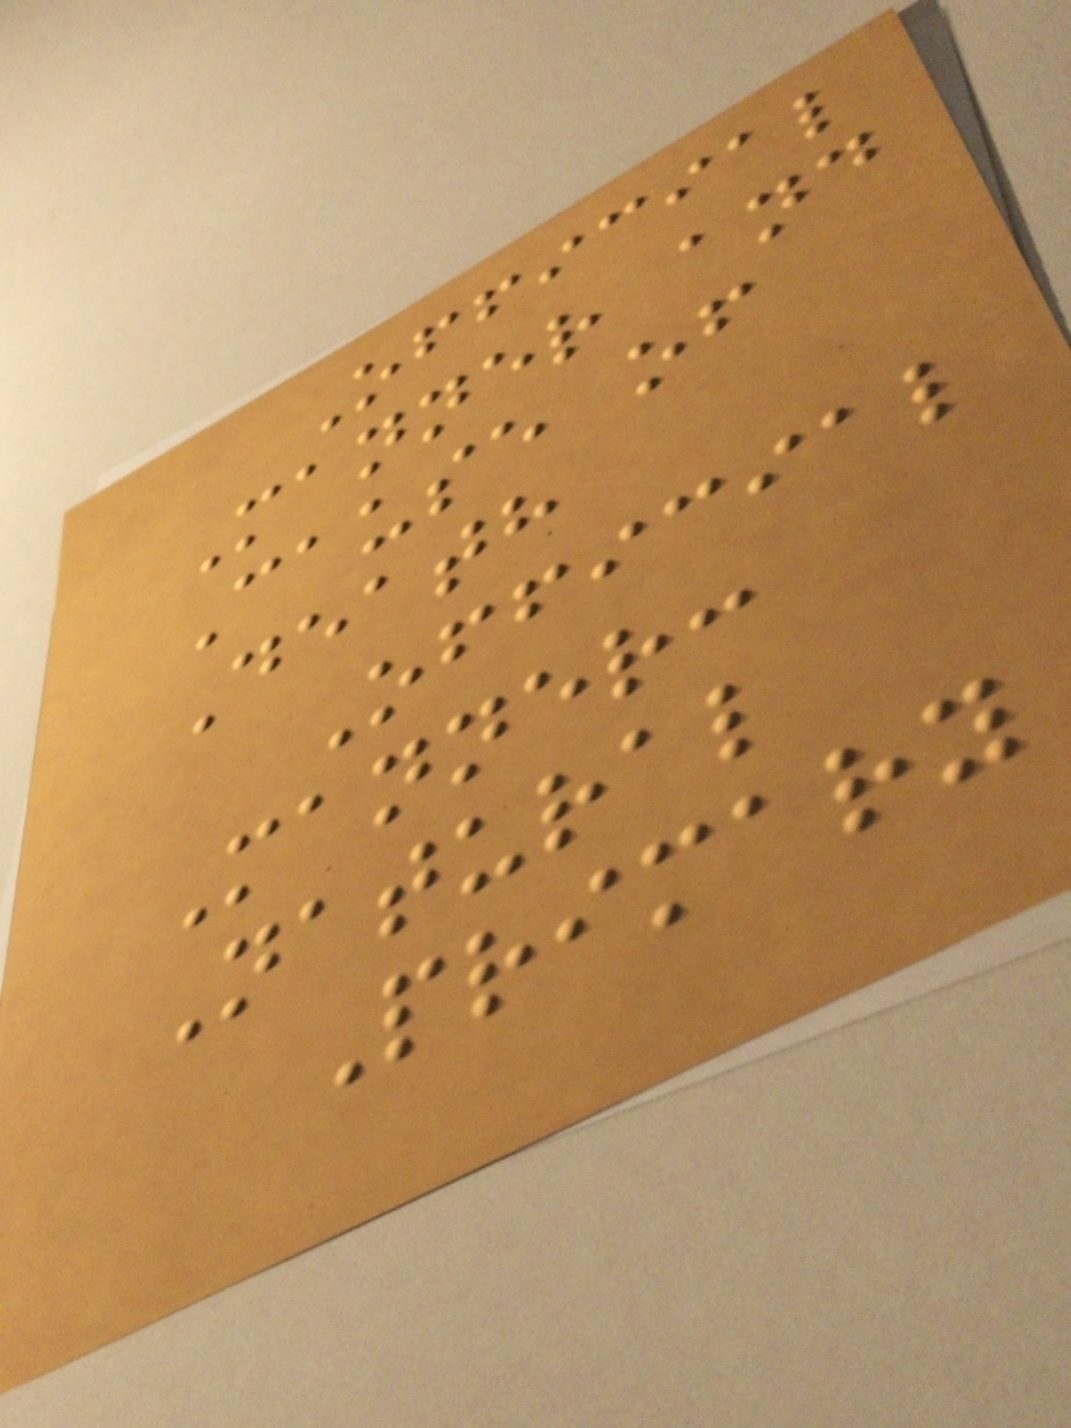Official
Manner and
Cause of
Death
Official
Manner:
Natural
Primary
